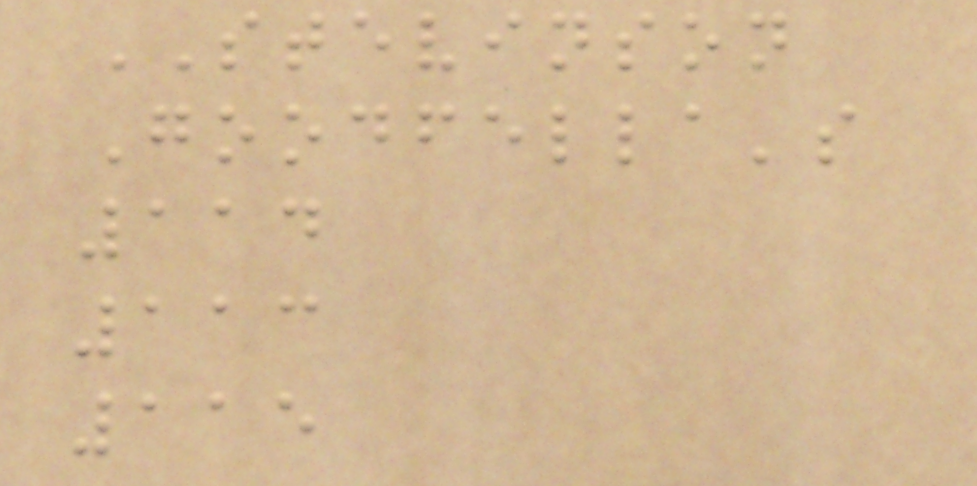STEVINSON
Goodfella's
114
113
115
